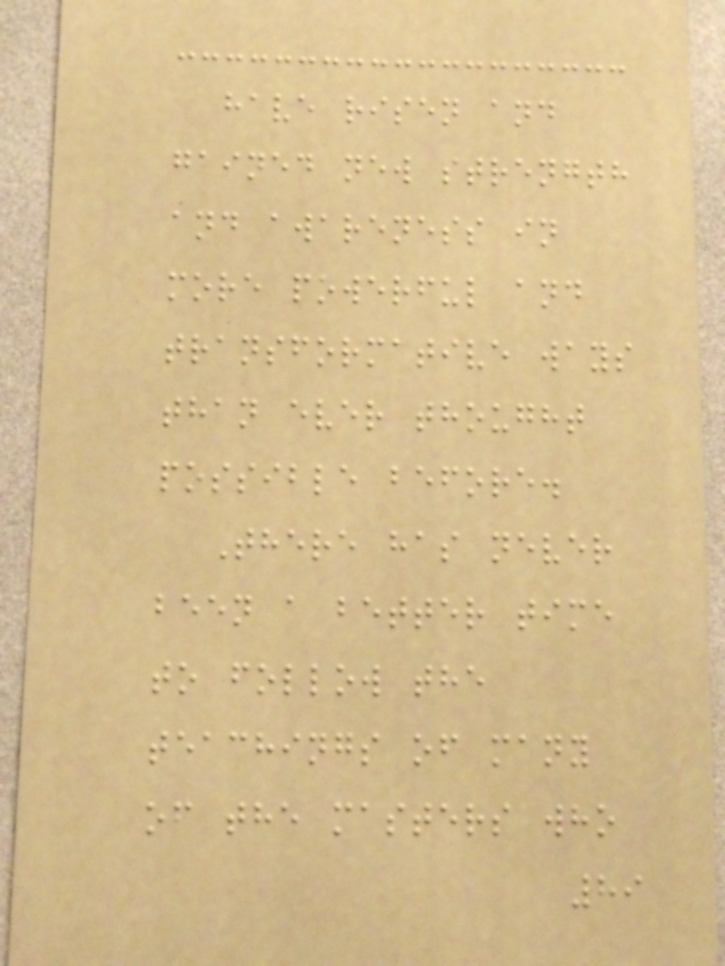have risen and
gained new strength
and awareness in
more powerful and
transformative ways
than ever thought
possible before.
There has never
been a better time
to follow the
teachings of many
of the masters who
89
